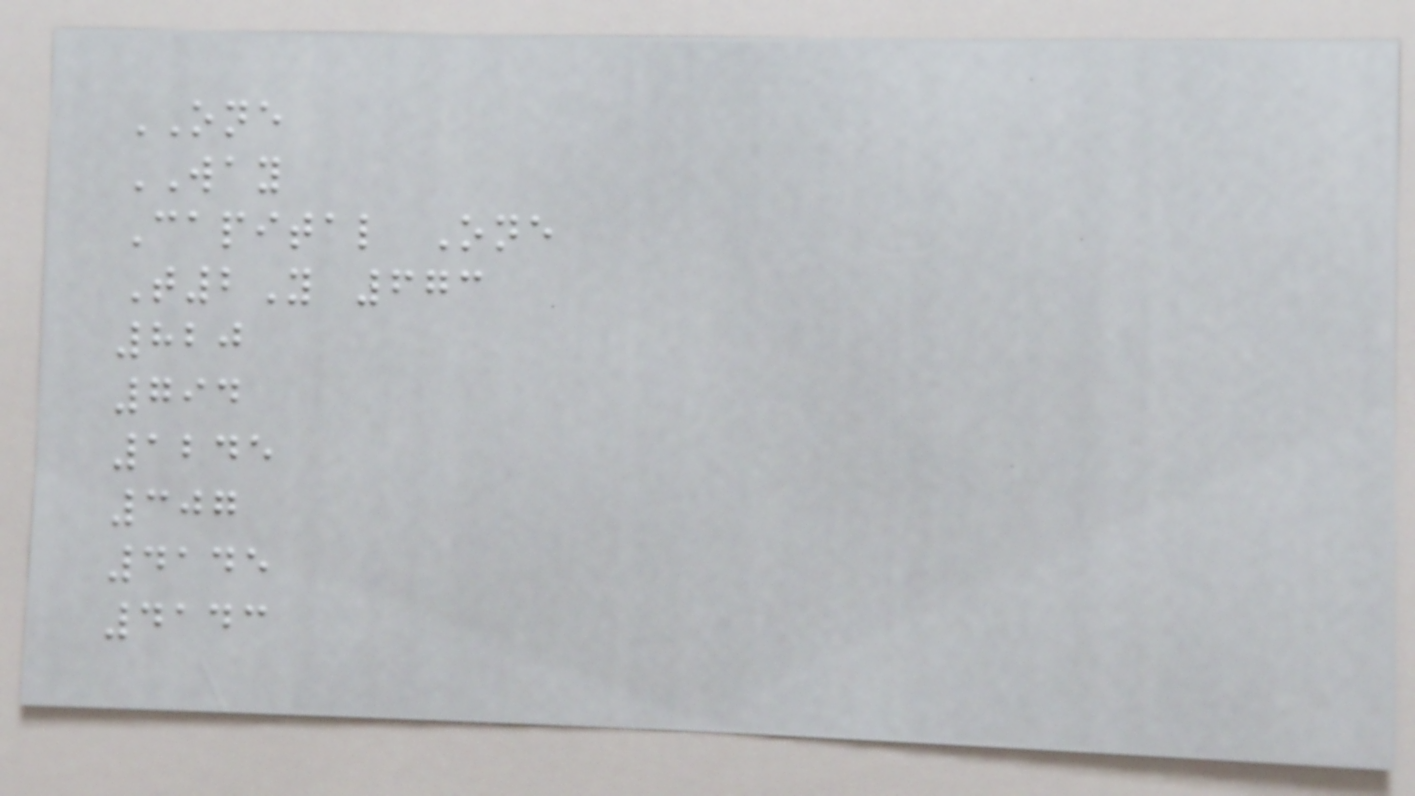ONE
WAY
Capital One
T2Y 673
820
794
1245
307
4145
4143
